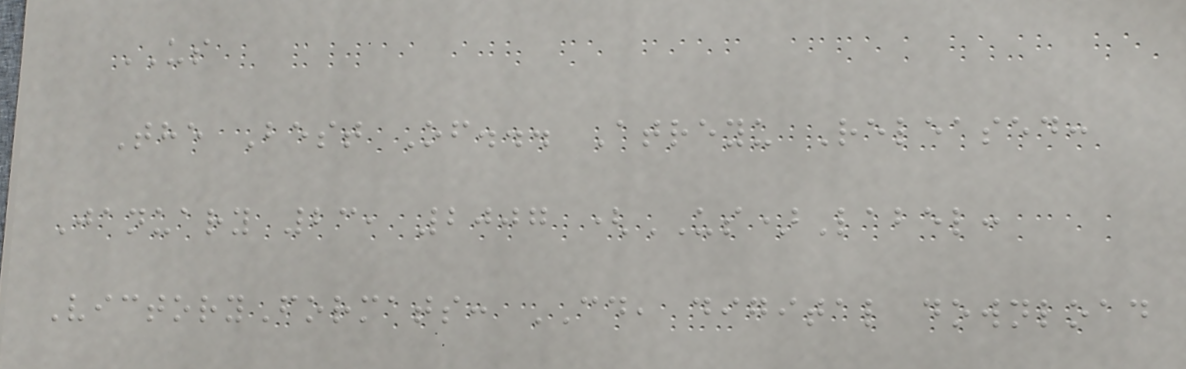US
The Best Of... Atreyu Released:
January 23, 2007 (US)Label:
VictoryFormats: CD, digital download
